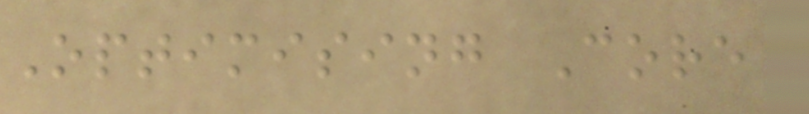Optimising Core
